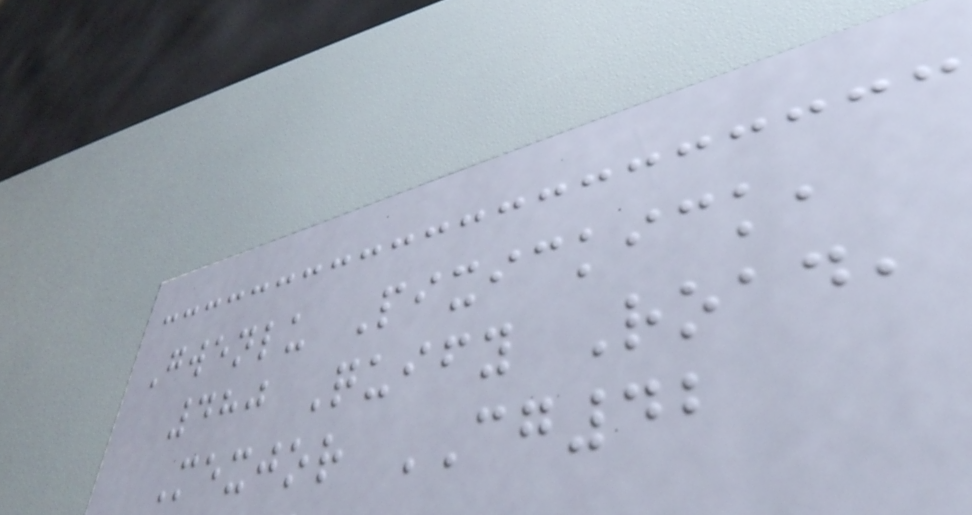Gwenlu Pixickick,
480 Quify Road,
Mexjor CG42
